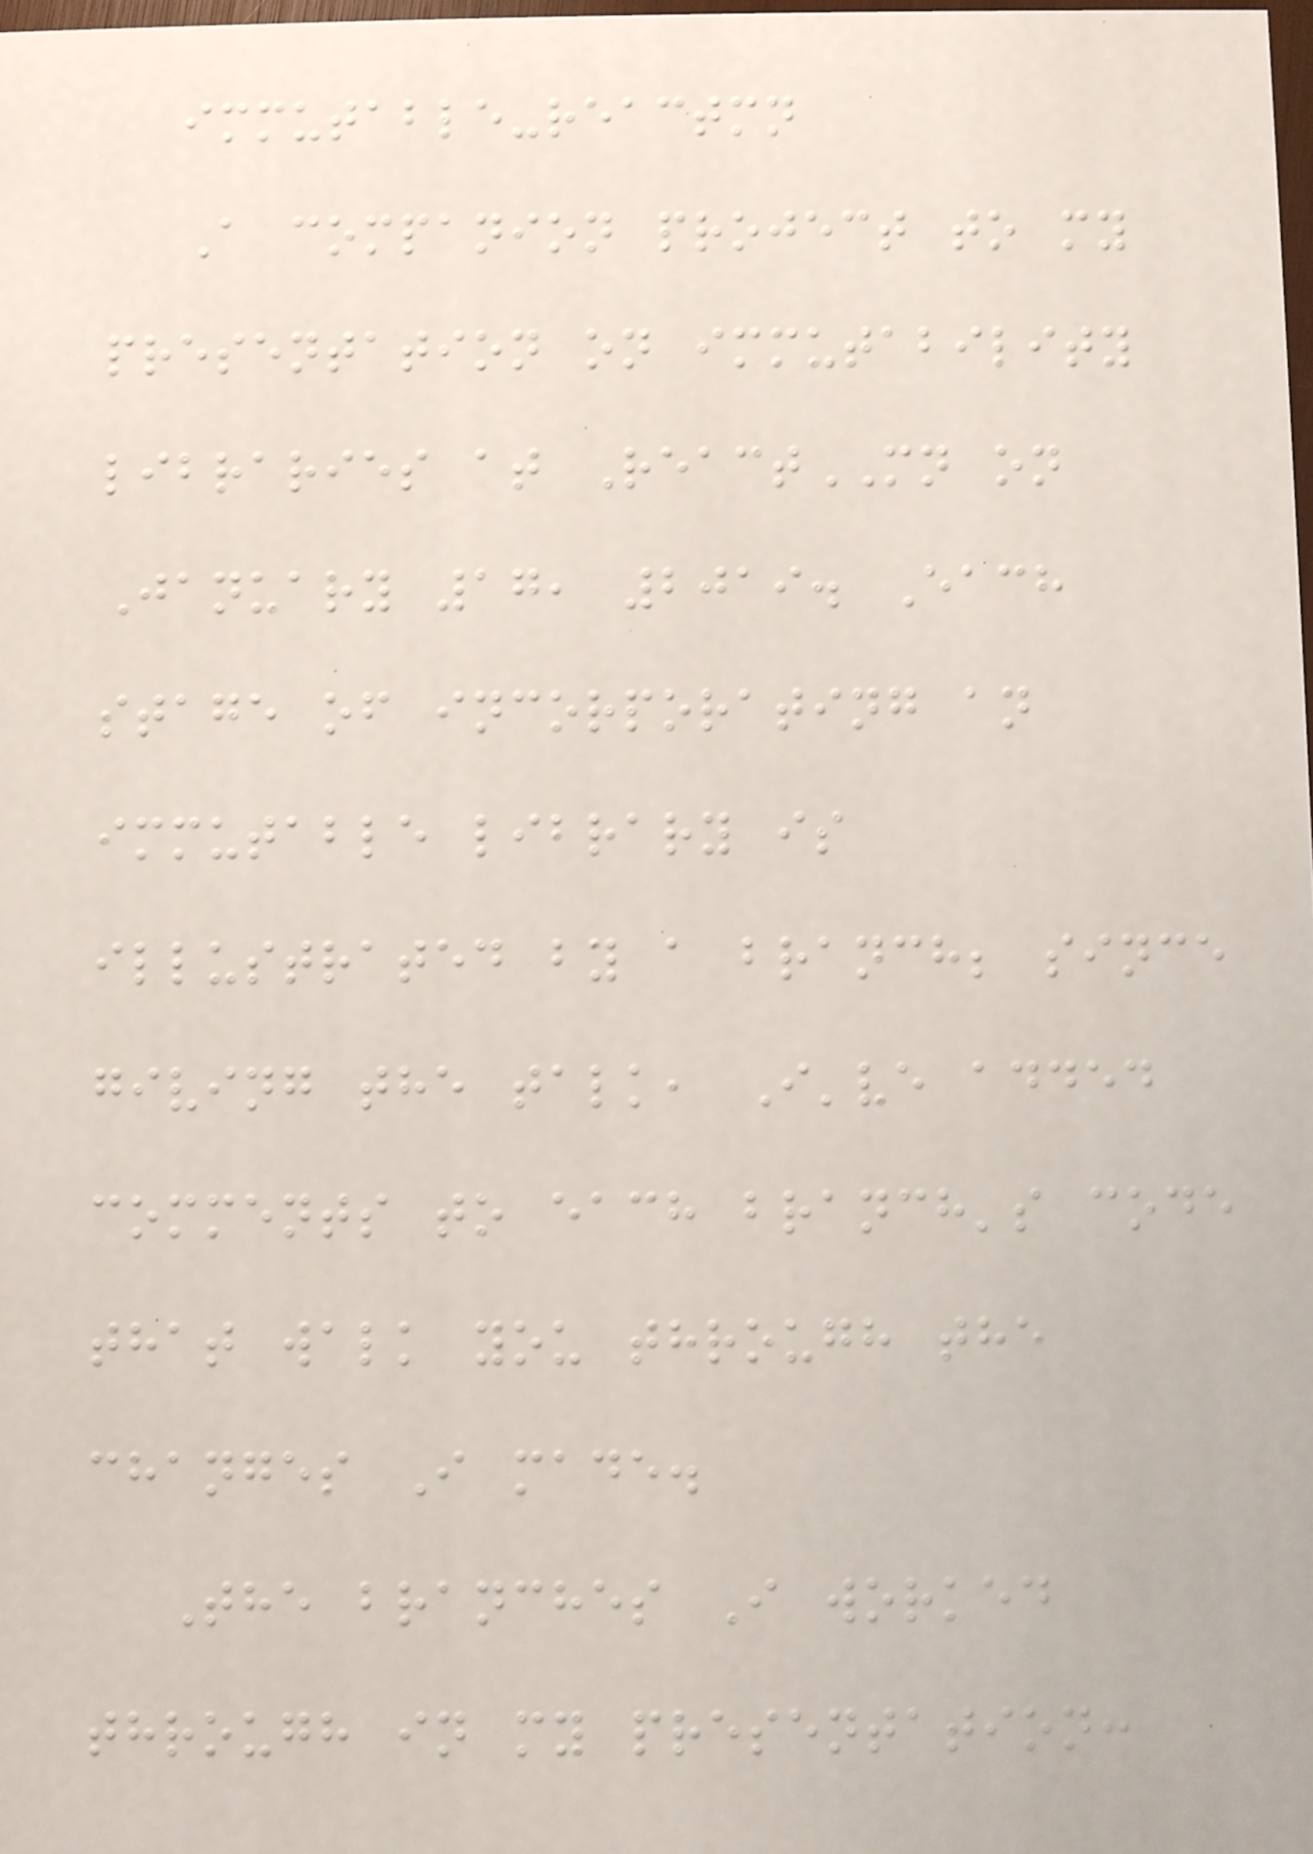immutable-reactmn
A companion project to my
presentation on immutability
libraries at ReactMN on
January 17, 2019. Each
stage of incorporating an
immutable library is
illustrated by a branch; since
giving the talk, I've added
comments to each branch's code
that walk you through the
changes I made.
The branches I worked
through in my presentation:
